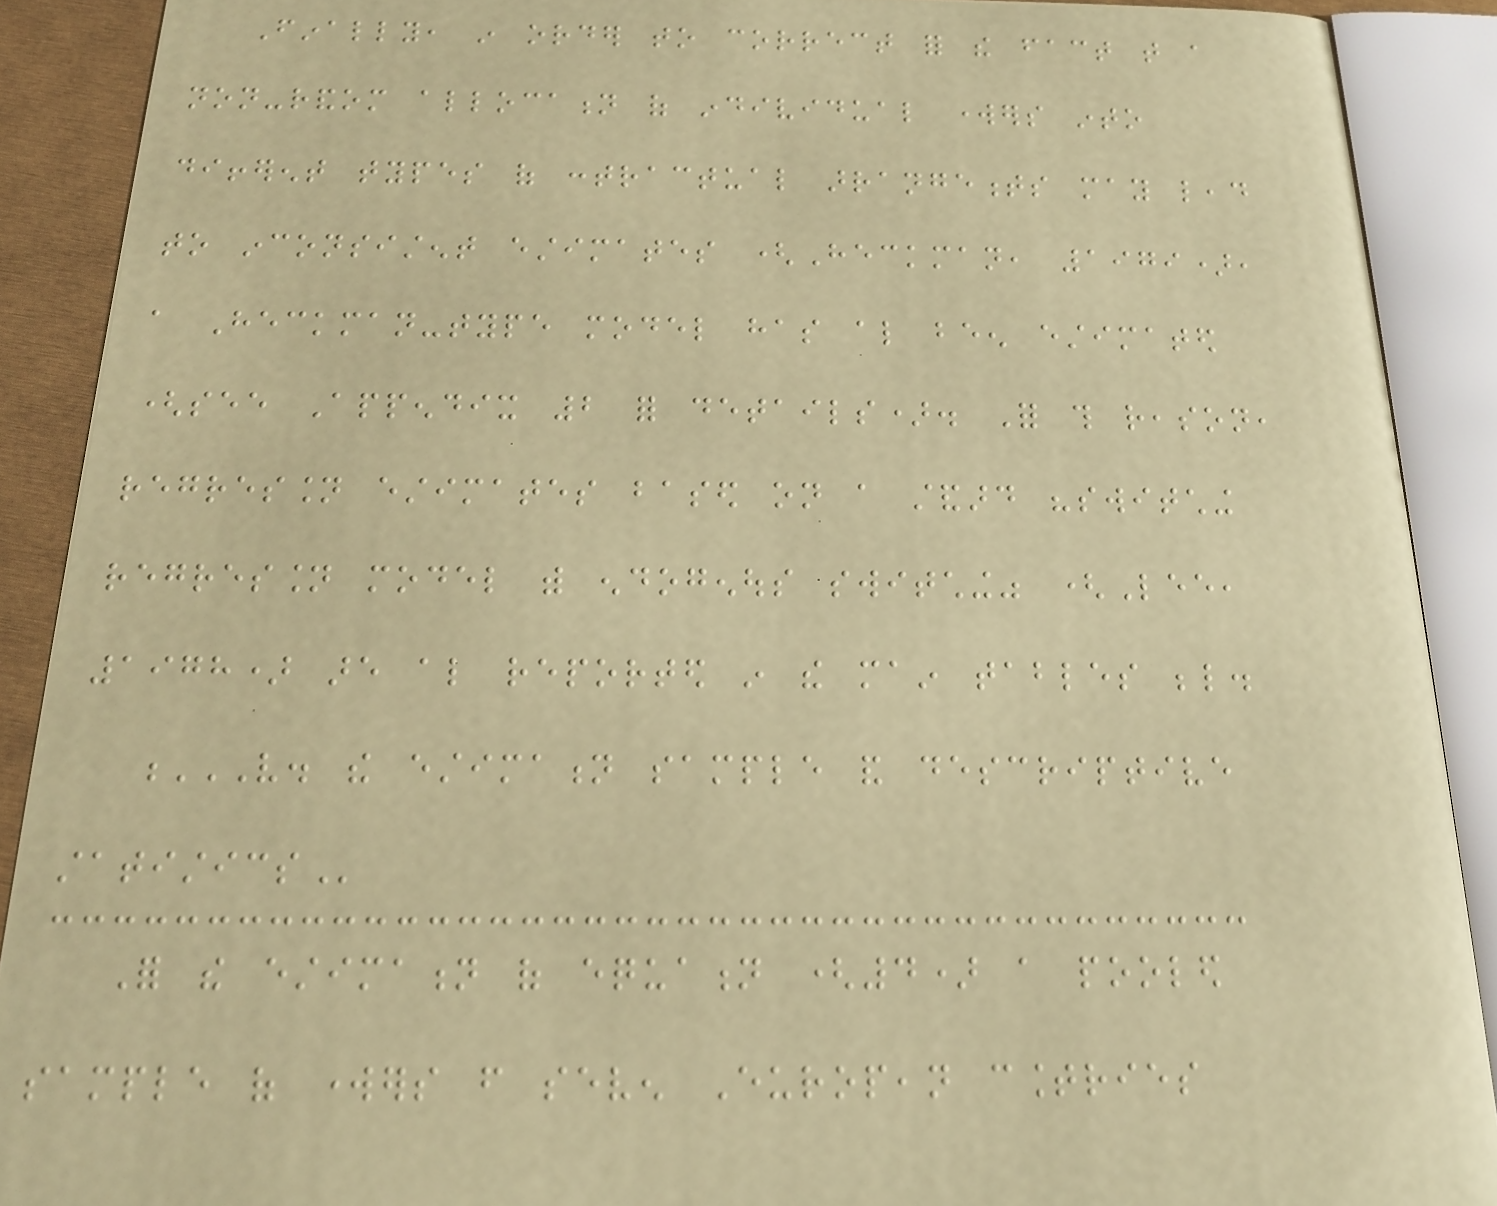Finally, in order to correct for the fact that a
non-random allocation of individual workers into
different types of contractual arrangements may lead
to inconsistent estimates (Heckman, 1979),
a Heckman-type model has also been estimated
(see Appendix 2 for details). For this reason,
regression estimates based on a standard "switching
regression model with endogenous switching" (Lee,
1978) are also reported in the main tables below.
V. THE ESTIMATION SAMPLE AND DESCRIPTIVE
STATISTICS
For the estimation of equation (4) a pooled
sample of workers from seven European countries
